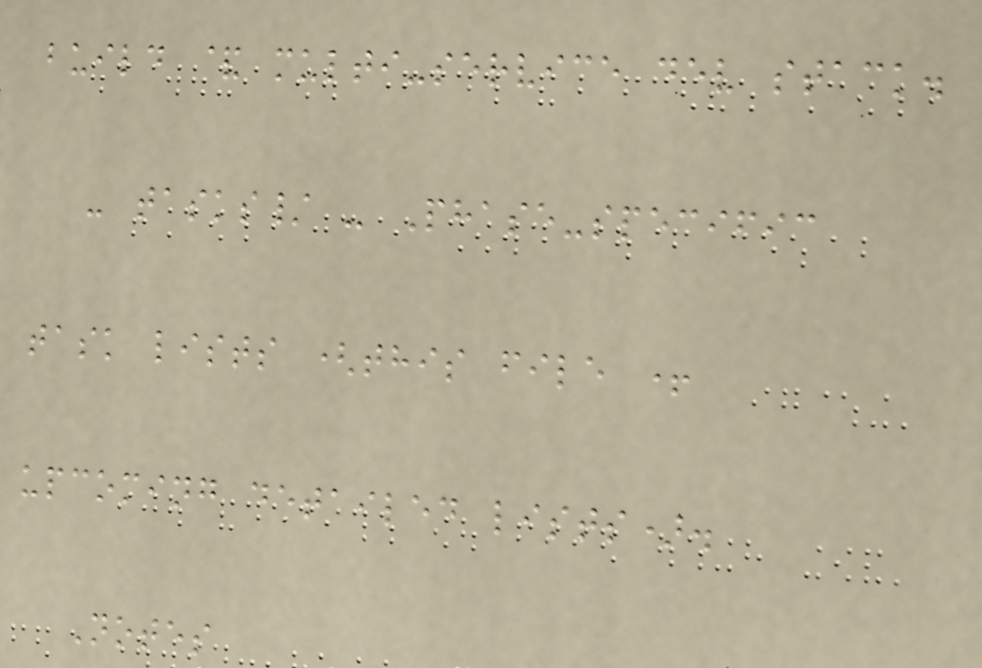build & multi-service dev stack.
- tasks/ - Phase-specific
task lists (this file +
upcoming detailed lists).
Notes
